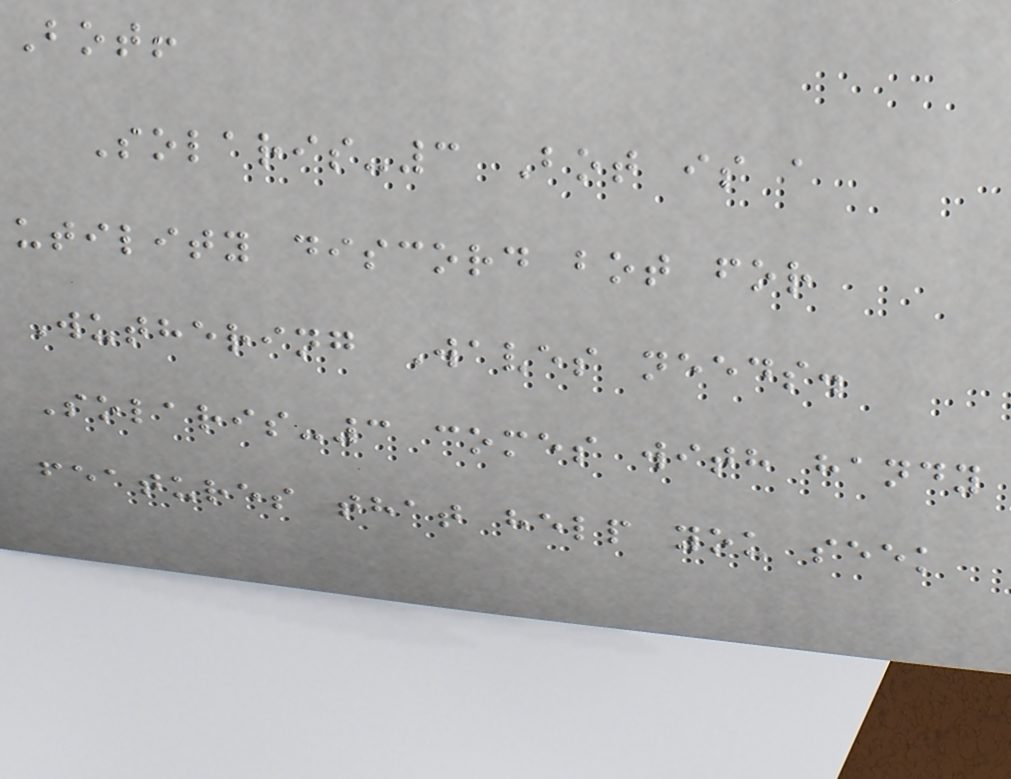Bot!
Solaris-3 Bot is a
utility discord bot for
Wuthering Waves needs.
Solaris-3 comes with handy
features that help you seek
